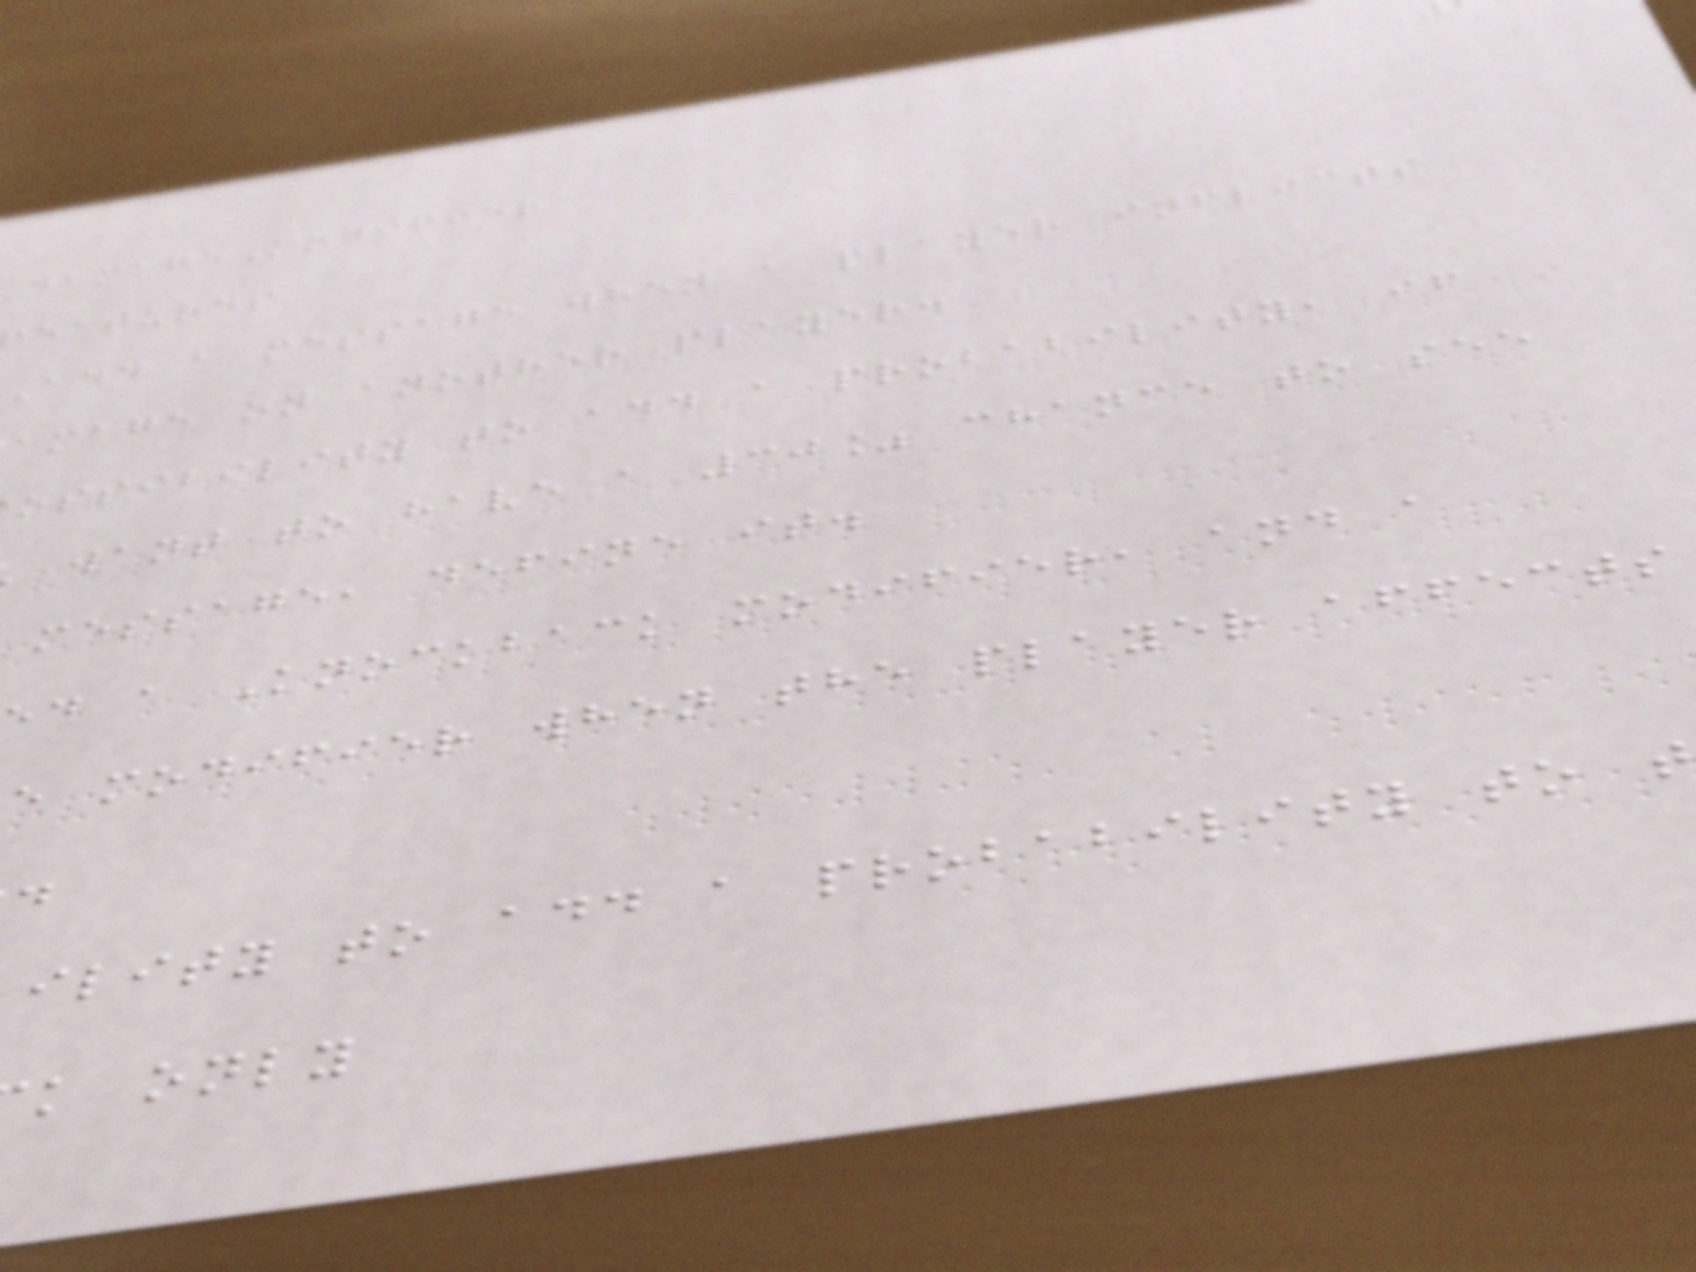amageModifier
eatures
Add a message when a player inflicts
amage on another player.
ossibility to add a probability, if
want to have a 30% chance to see
message, define it.
d a Knockback modifier, and a
e modifier when the player affects
ility to add a probability to t
k only
